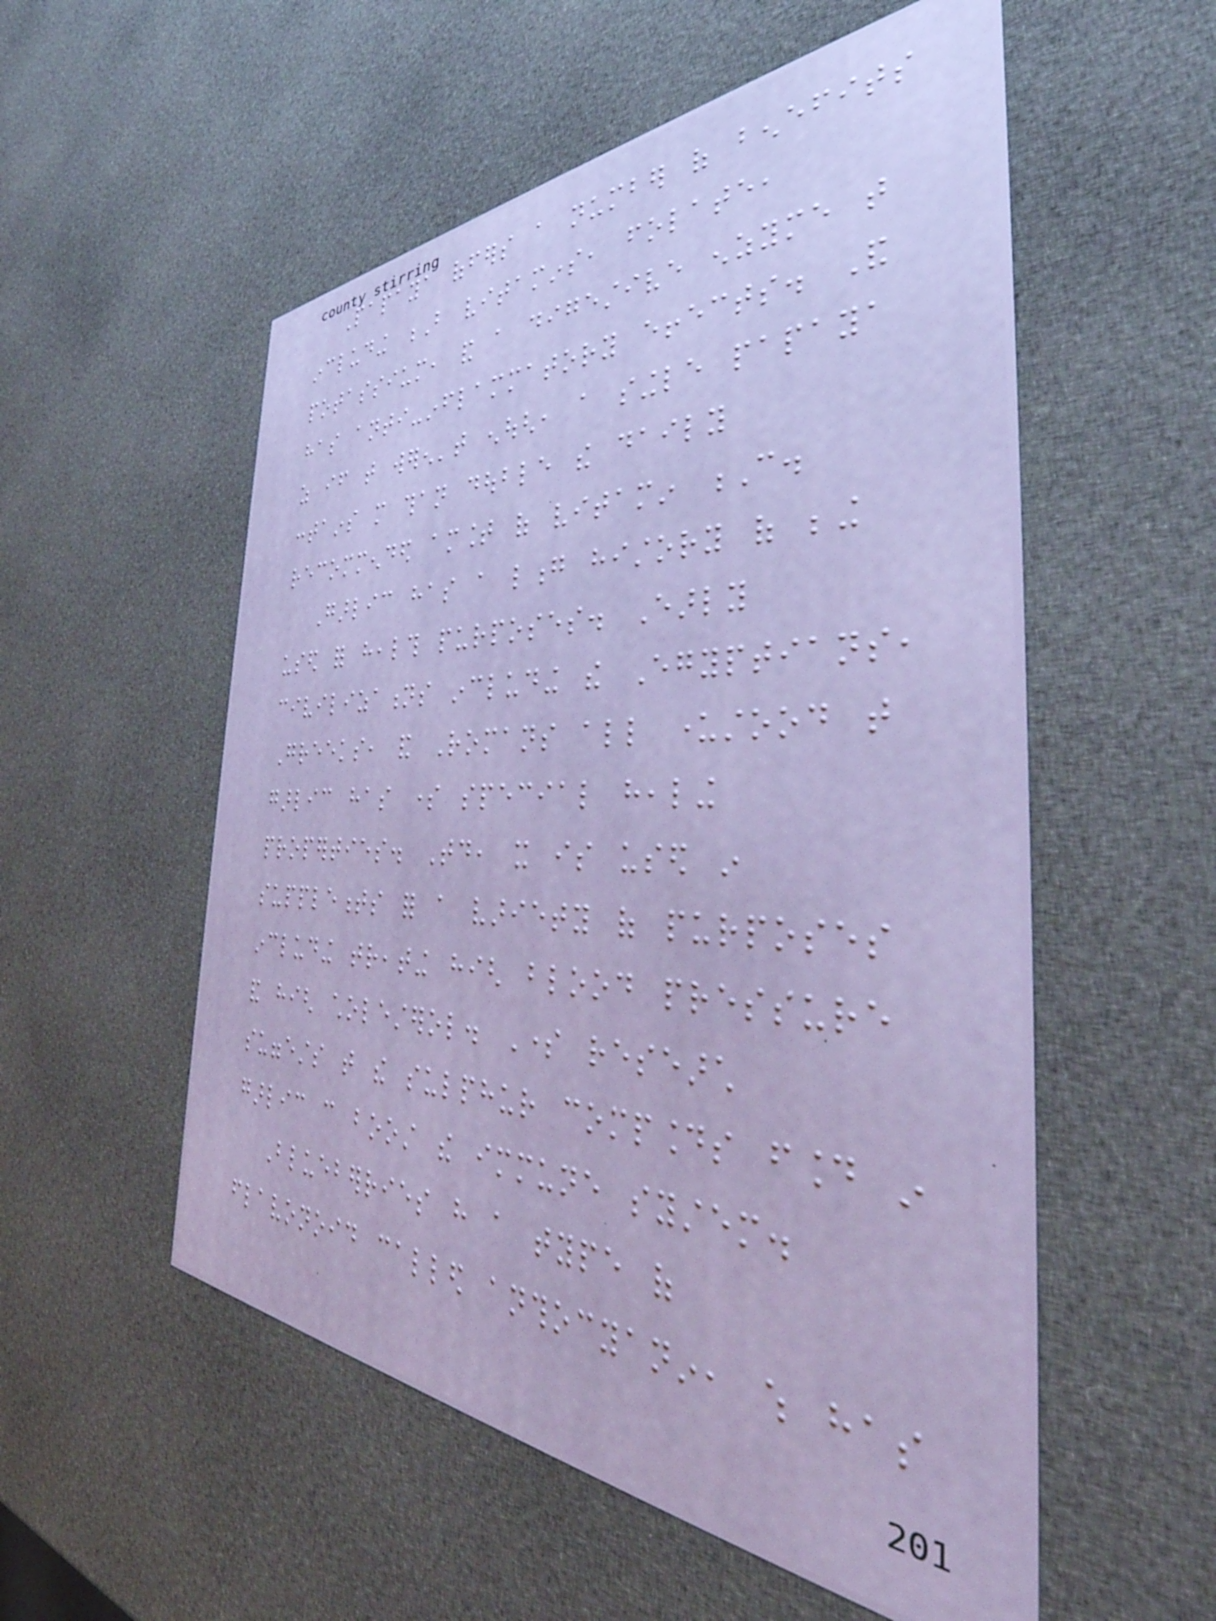Papaya offers a number of benefits
including B vitamins, folate,
potassium, and a digestive enzyme that
has anti-inflammatory effects. And
as if that weren't enough, a single papaya
contains more than double the daily
recommended amount of vitamin C.
Garlic has a long history of being
used for health purposes. Early
civilizations including the Egyptians,
Greeks, and Romans all understood that
garlic has some special healing
properties. Today, it is used in
supplements for a variety of purposes
including treating high blood pressure
and high cholesterol. Some research
suggests that the sulphur compounds found in
garlic can boost the immune system.
Blueberries have a type of
flavonoid called anthocyanin, which has
